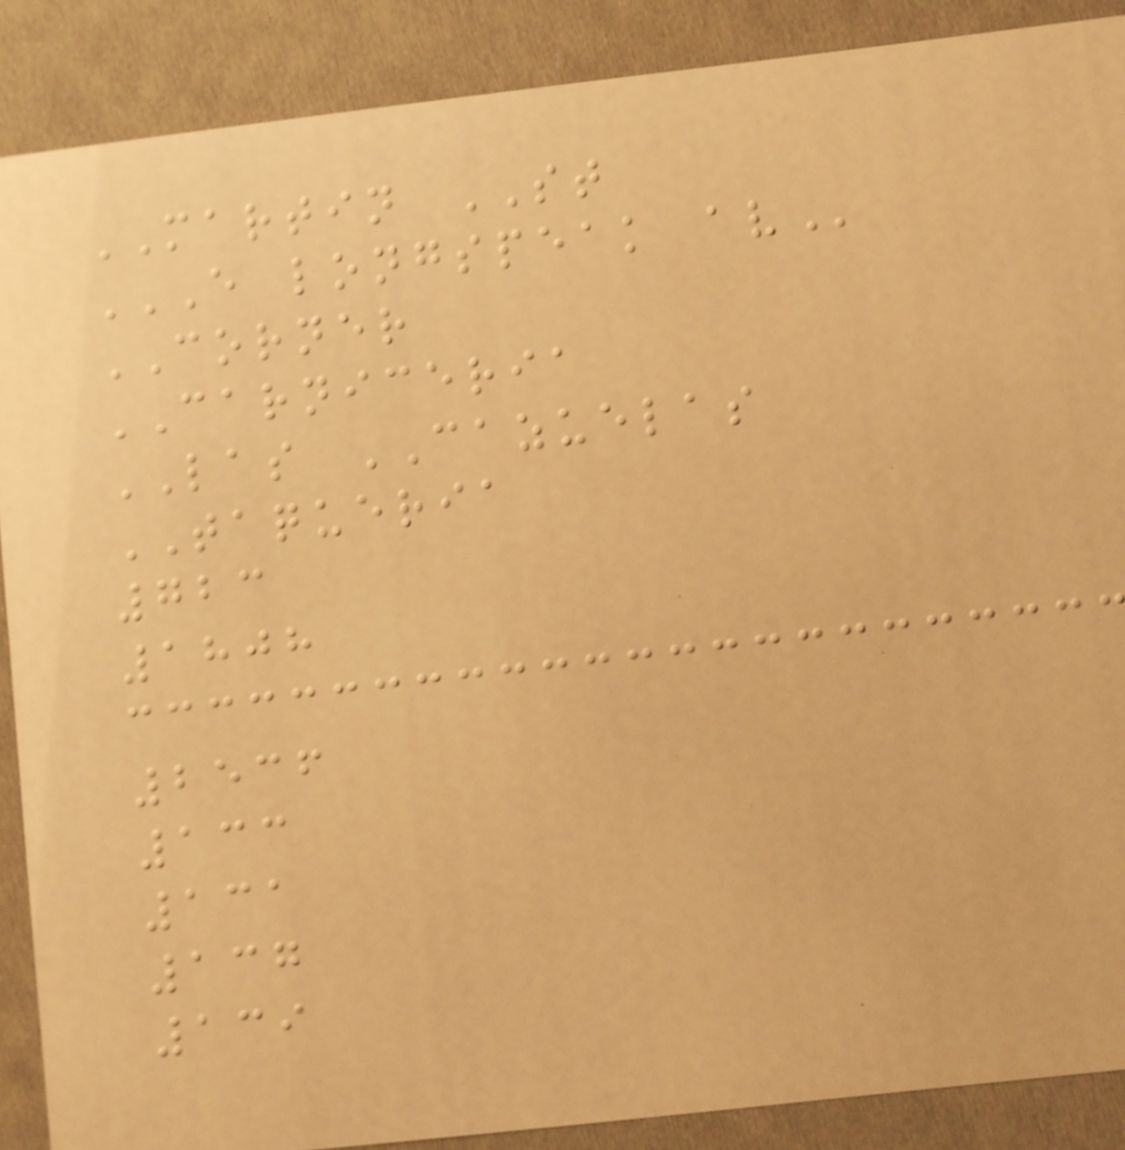MARTIN ST
E LONGSPEAK AV
CORNER
CARNICERIA
LAS CAZUELAS
TAQUERIA
723
1808
2536
133
131
137
139
